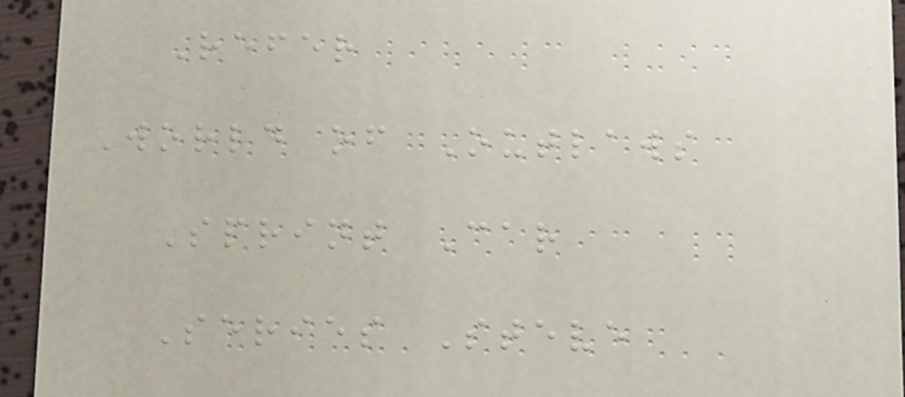Refer
World of Outlaws
Sprint Car
Series Steve
